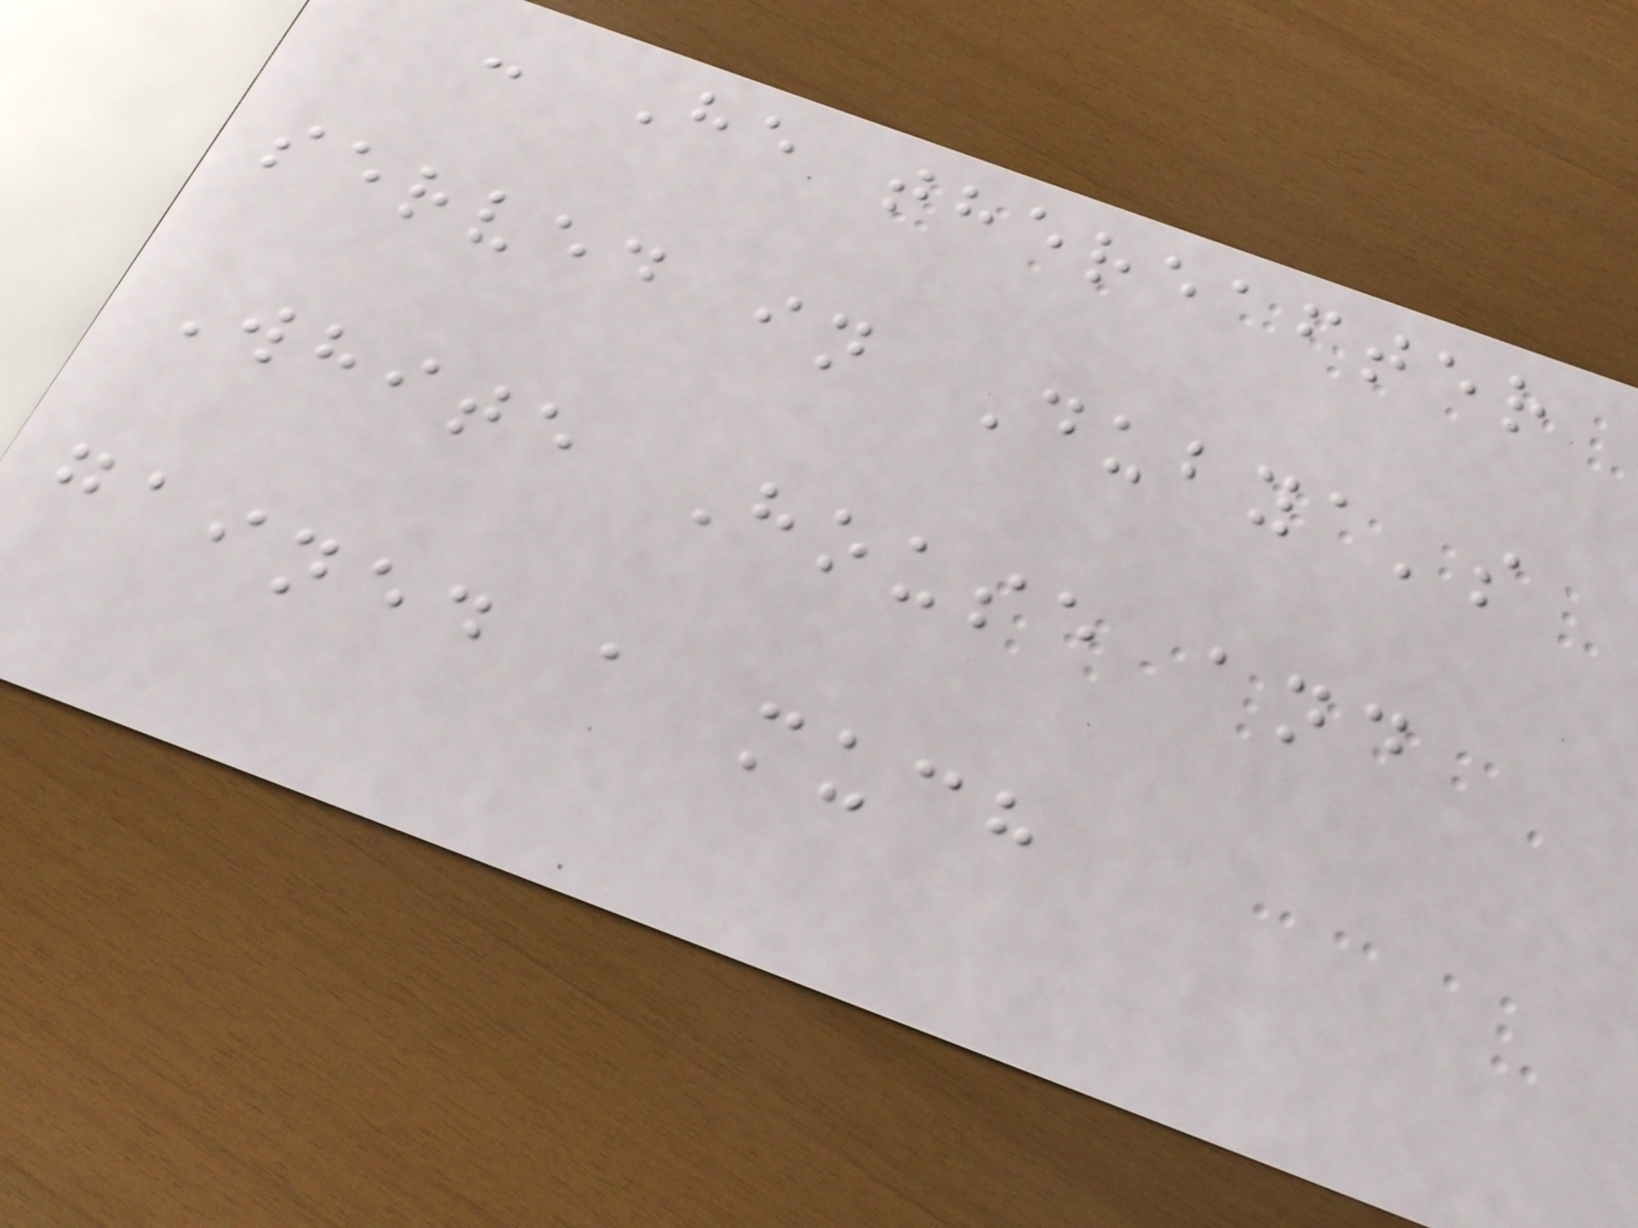- He thereafter
served in Dubya's
White House and
gained a much
